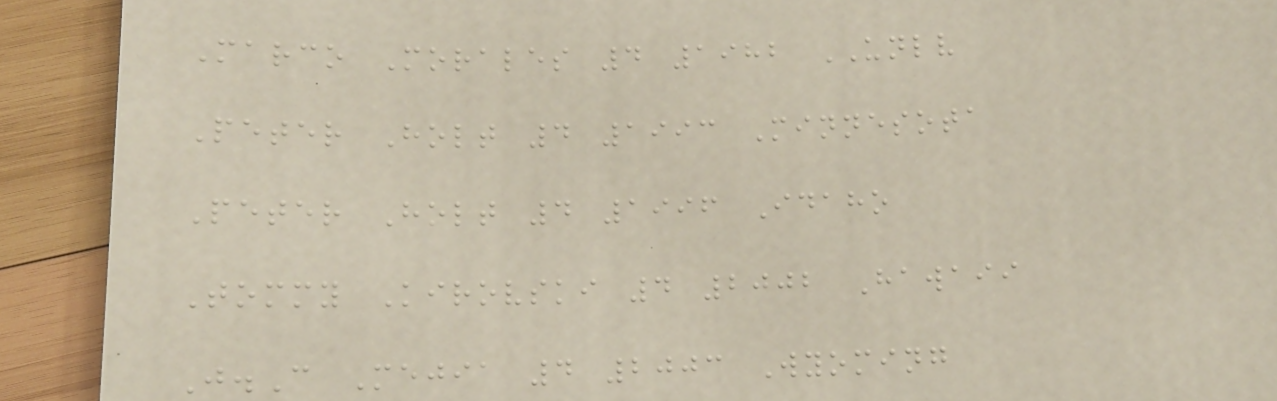Marco Morales 4 1982 UNLV
Peter Holt 4 1993 Minnesota
Peter Holt 4 1996 Idaho
Tommy Kirovski 4 2002 Hawaii
J.C Mejia 4 2003 Wyoming
